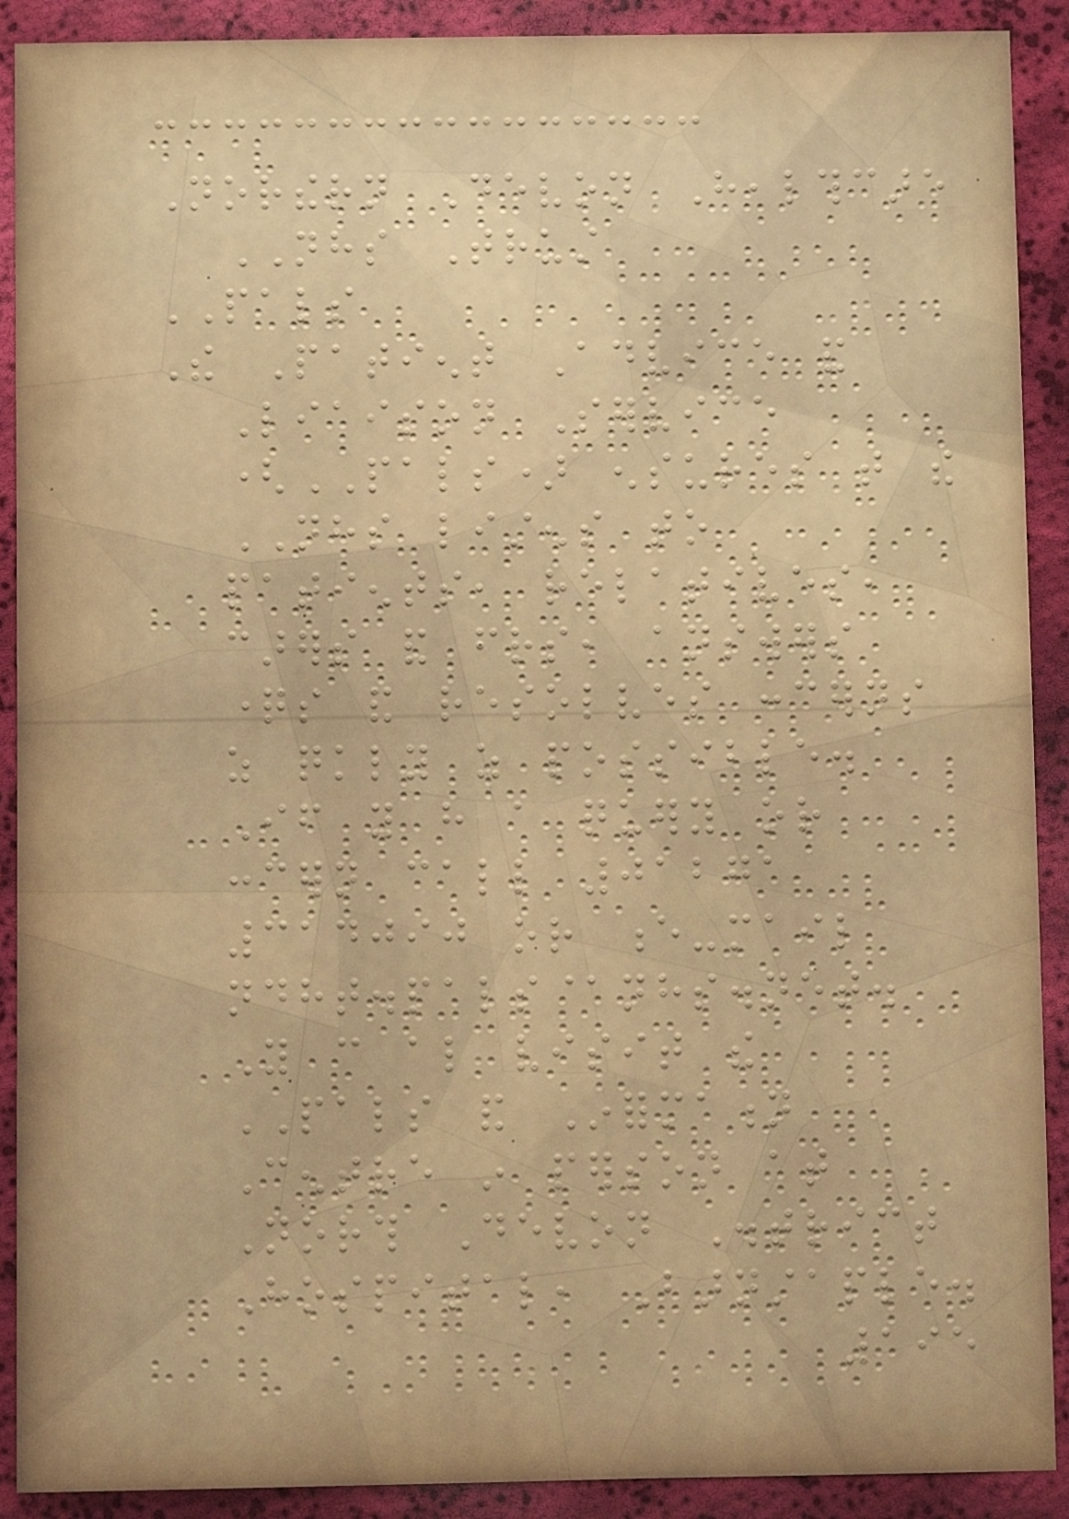Northern Devon Healthcare
NHS Trust
PALS
The Patient Advice and
Liaison Service
(PALS) ensures that the
NHS listens to
patients, relatives,
carers and friends, answers
questions and resolves concerns
as quickly as possible.
If you have a query or
concern call 01271
314090 or e-mail
ndht.pals@nhs.net.
You can also visit the
PALS and Information
Centre in person at
North Devon District
Hospital, Barnstaple.
195
